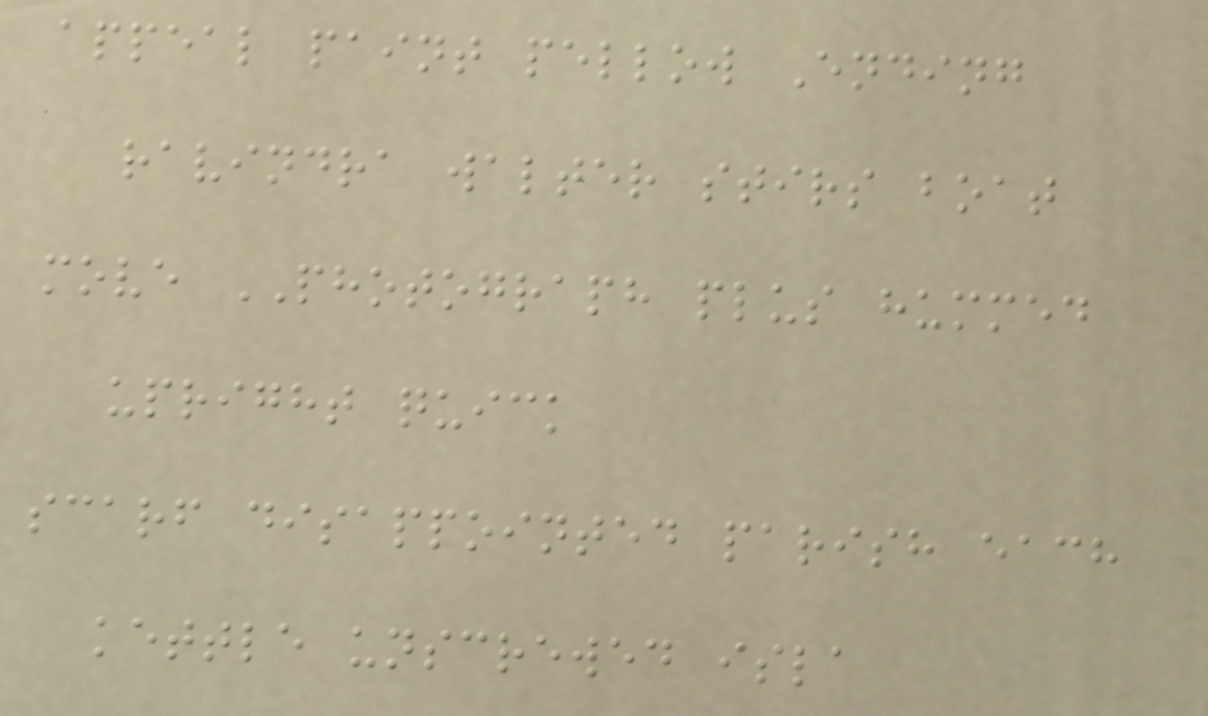appeal paint pellow Ending
ravindra walter stirs boat
move PHOTOGRAPH plus hummed
upright quick
scarf disappointed parish each
kettle unscrewed isla
